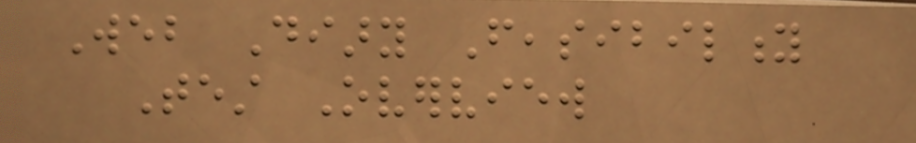Web Diary Feasibility
Test Overview
